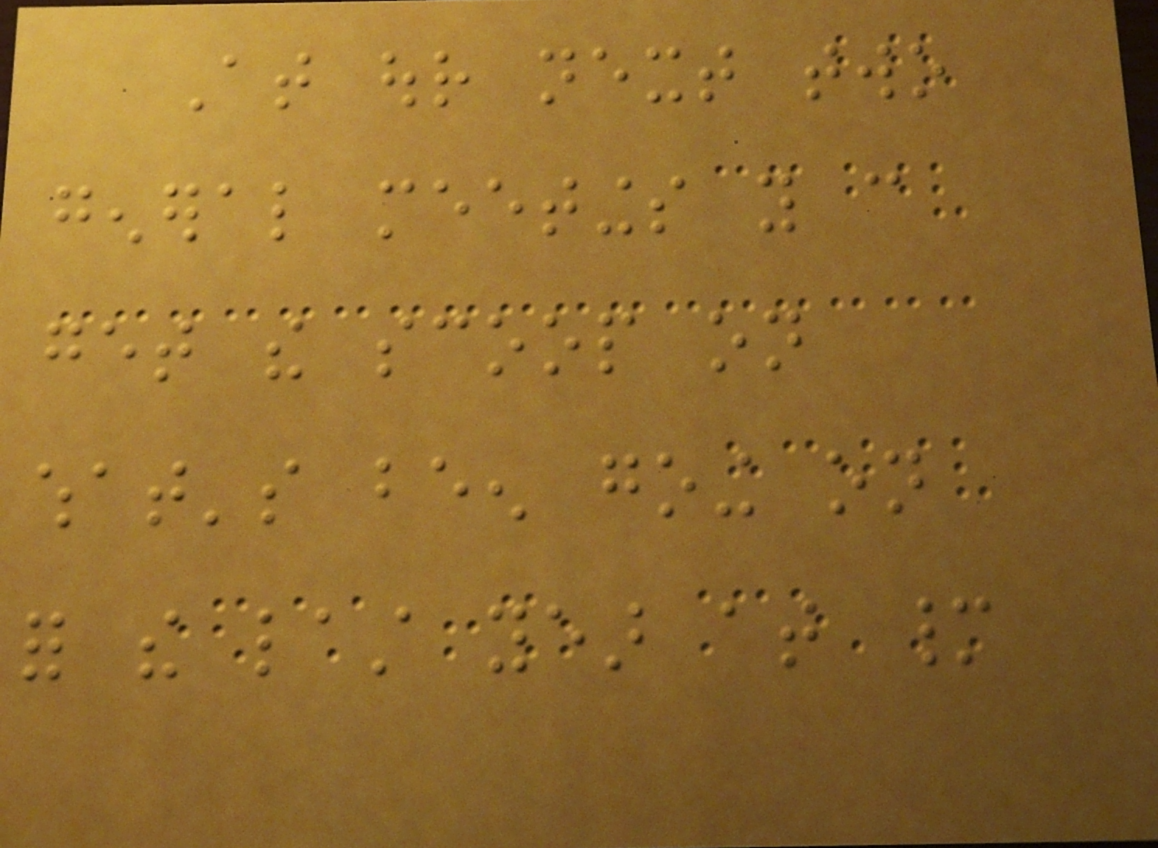At our next two
general meetings you can
get the scoop on
what's been going on
for the last year at many
